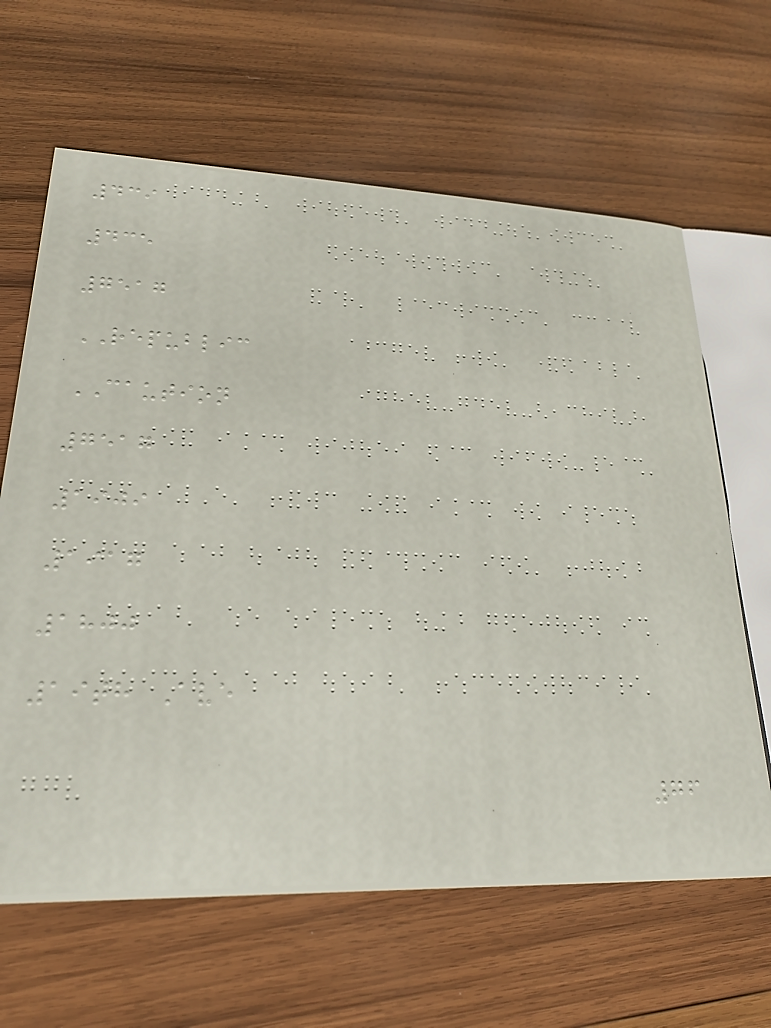439
435
7517
REPUBLIC
CAUTION
7517
1909
1917
1800
19th Ave
76
